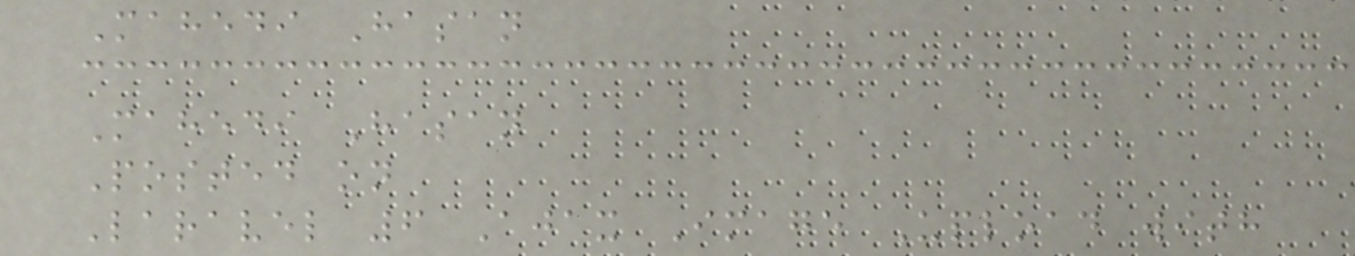Mahedi Hasan
Mahedi Hasan
Posted on
Laravel 6 Ajax Image Upload with
